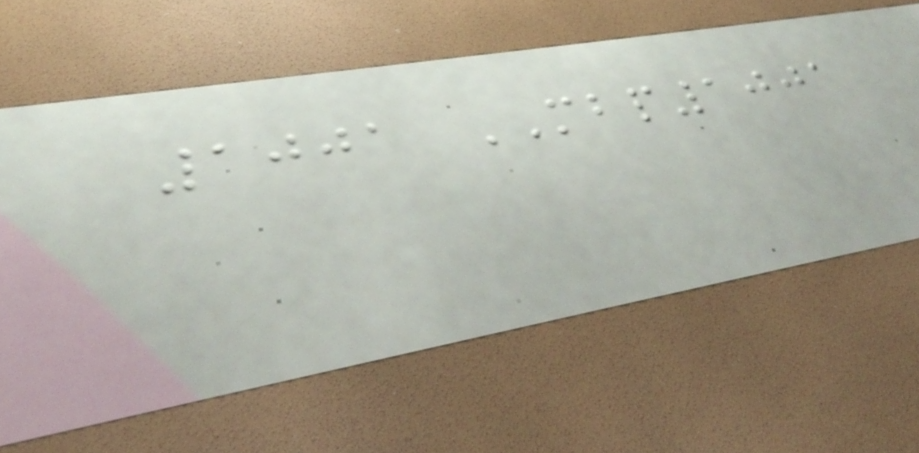1001 MBP1001
